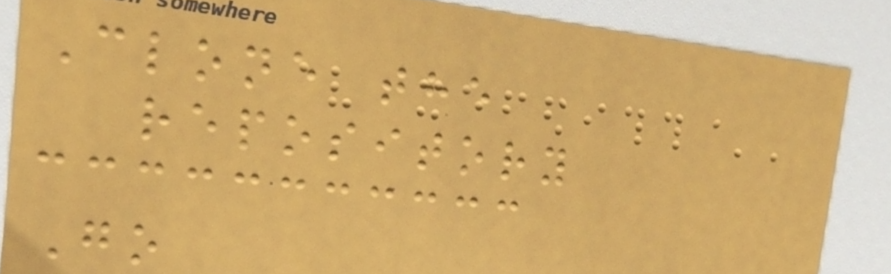Clone the
repository
Go
